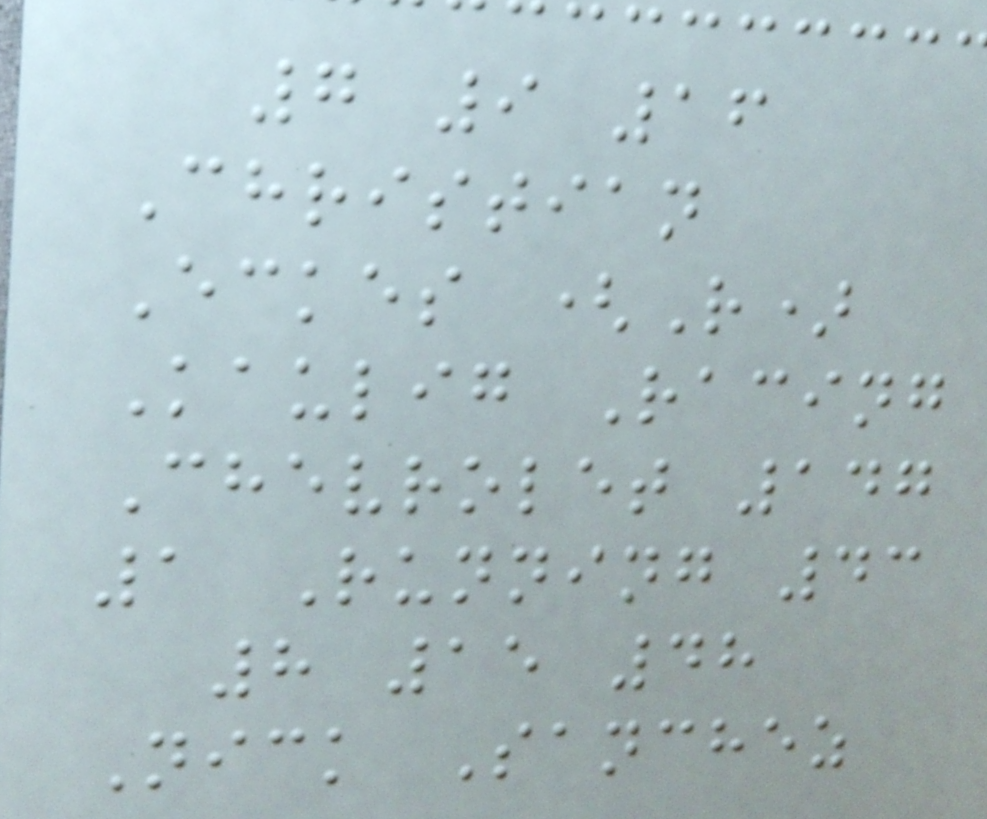7 9 16
Christian
Eckes (R)
Kaulig Racing
Chevrolet 147
1 Running 43
8 15 48
Nick Sanchez
